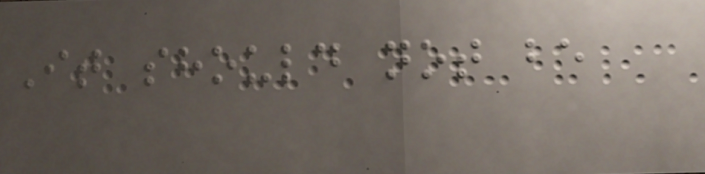It should not be
